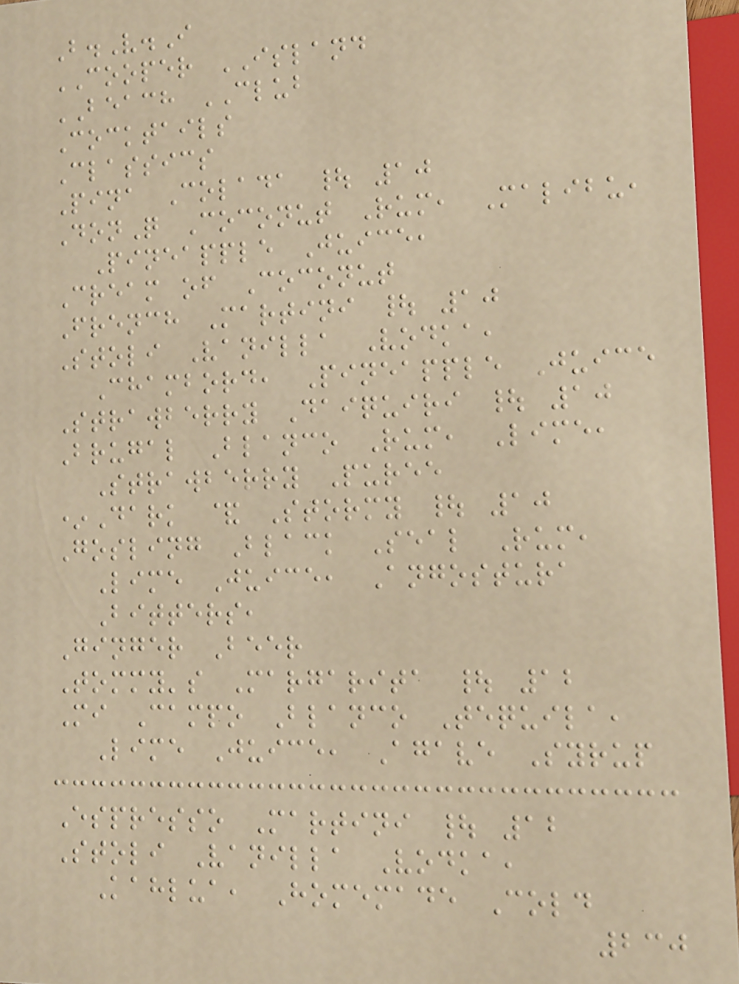B.V.I
COOPER ISLAND
BEACH CLUB
Cocktails
Classics
Pina Colada | 10
DonQ Coconut Rum, Malibu,
Pineapple Juice,
Cream of Coconut
French Martini | 10
Stoli Vanilla Vodka,
Chambord, Pineapple Juice
Strawberry Daiquiri | 10
Brugal Blanco Rum, Lime,
Strawberry Puree
*Dark & Stormy | 10
Gosling Black Seal Rum,
Lime Juice, Angostura
Bitters,
Ginger Beer
Tommy's Margarita | 12
Mi Campo Blanco Tequila,
Lime Juice, Agave Syrup
Espresso Martini | 12
Stoli Vanilla Vodka,
Kahlua, Homemade Cold
230
